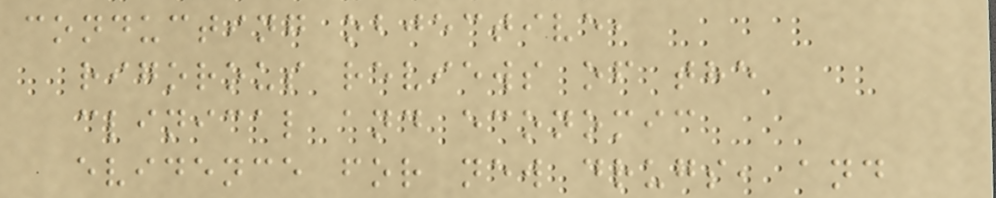conducting objective,
rigorous reviews of the
clinical and economic
evidence for new drugs, and
